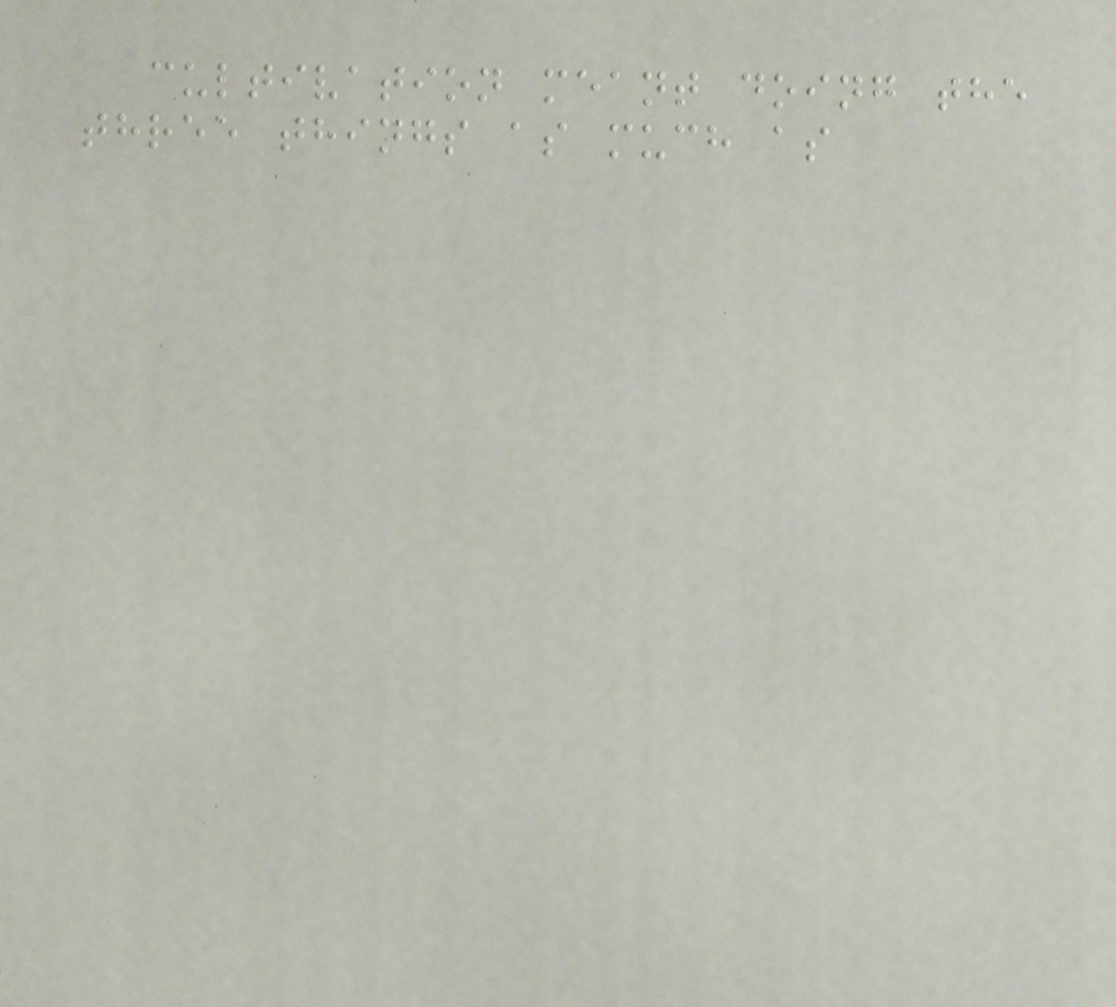cultivation meant doing the
three things as much as
